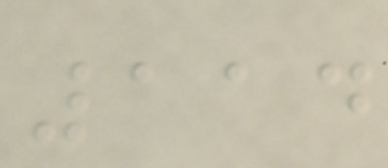114
